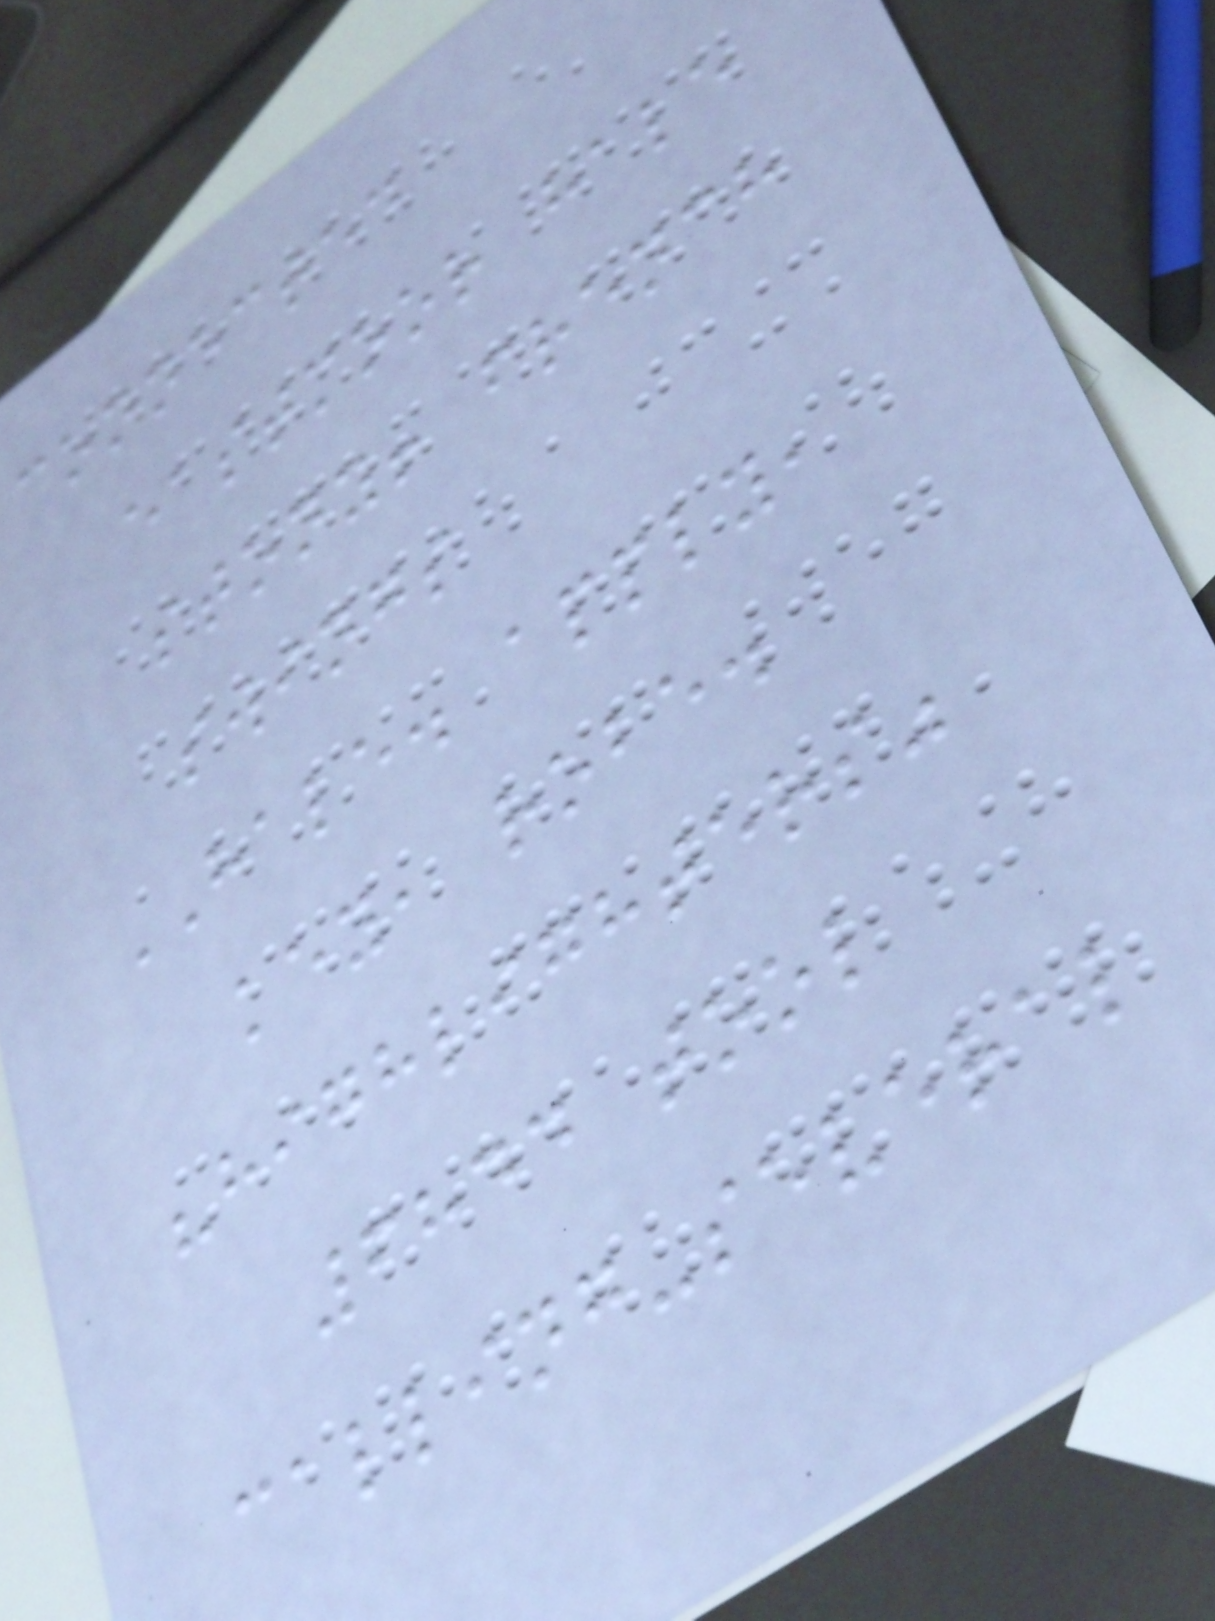connected
eastmoor hale
stony! french
swings
HALE. apply,
key, robe.
"highlighters"
6844 tool
calling-several
